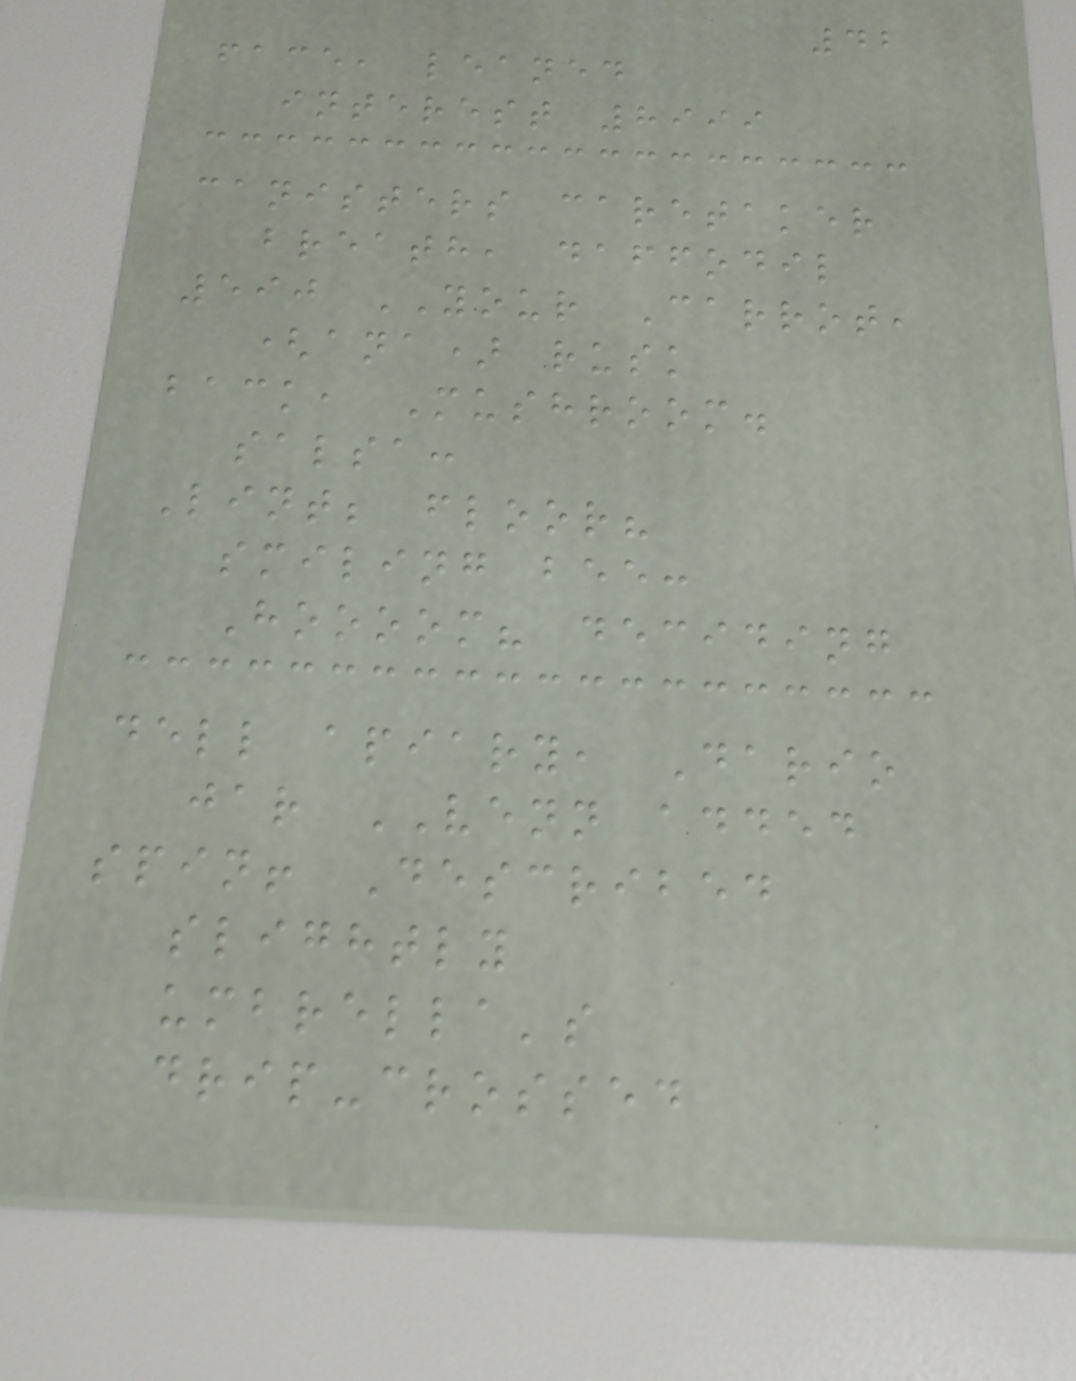42
face, leaned
interest 8999
canisters caretaker
breath, daffodil
590 YOUR Carrot,
(ana) rusk
back, Mushroom.
salsa:
Lint; floor?
smiling bee:
Hoooom? deciding
dell apiary, Dario
jar VENN added
spin! Described
slightly
umbrella's
drip-crossed
